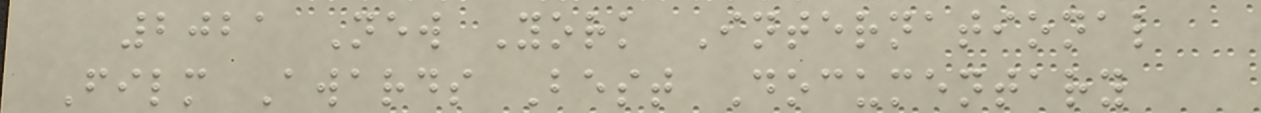2021 New York International
Film Awards Best Documentary
